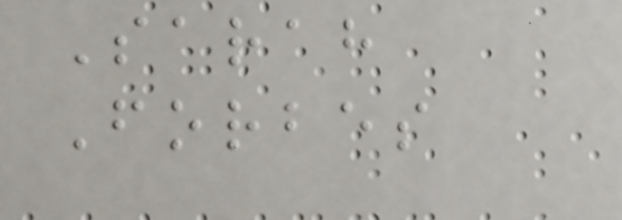Sarah
Forbes
